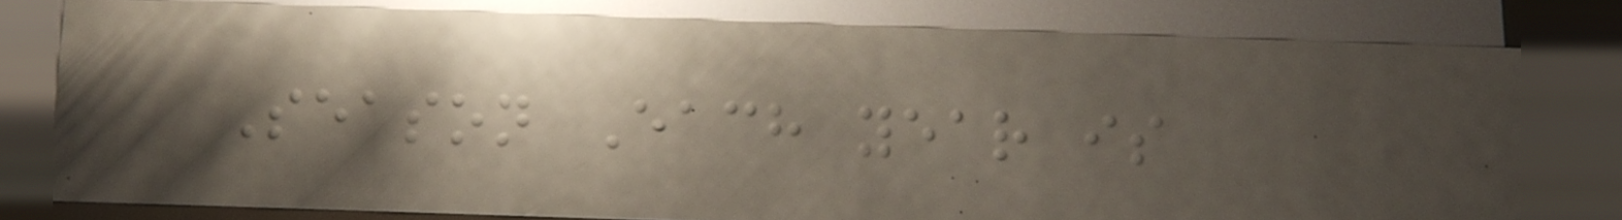Season Each year is
